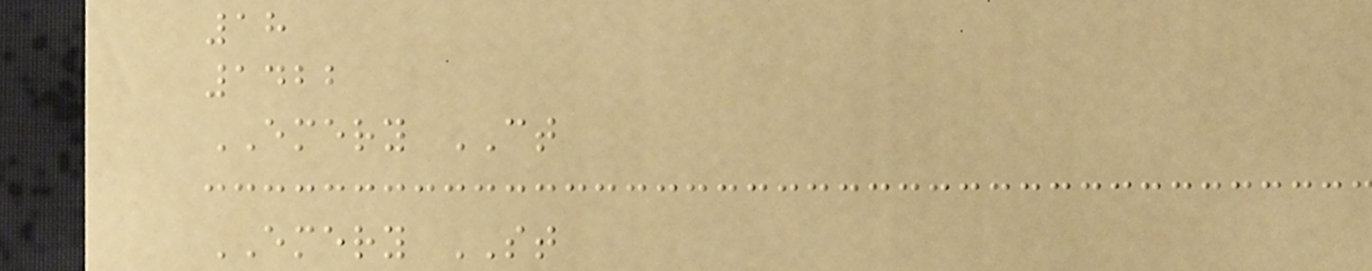18
1422
EMERY CT
EMERY ST
